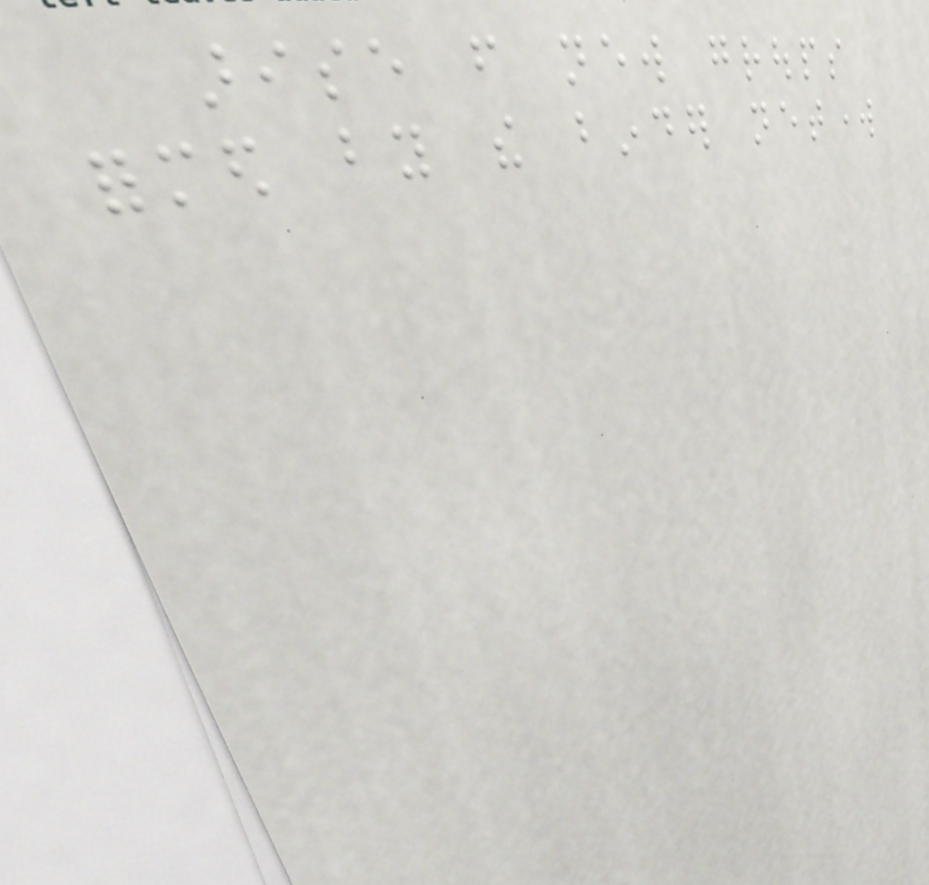arise from new groups
formed by the binder network
